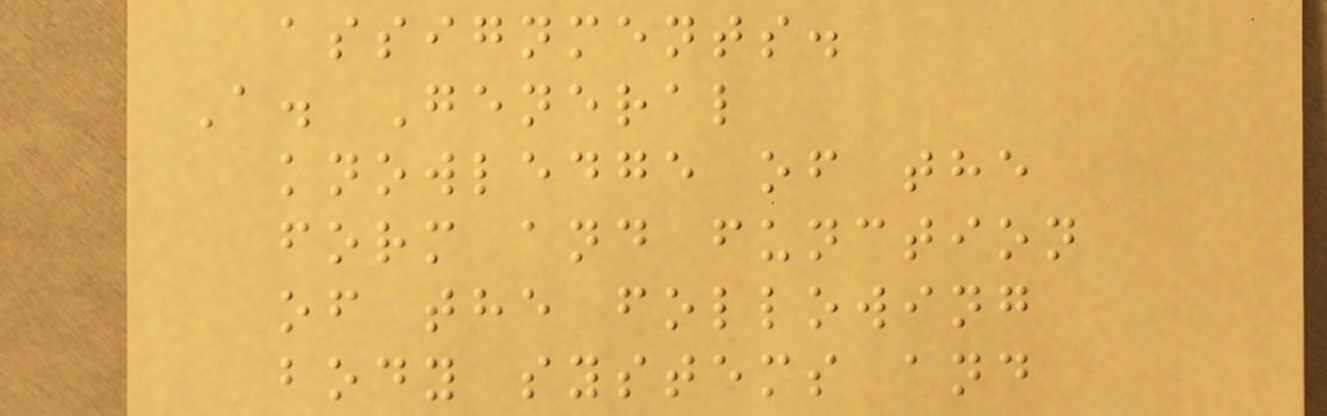assignments.
A. General
knowledge of the
form and function
of the following
body systems and
